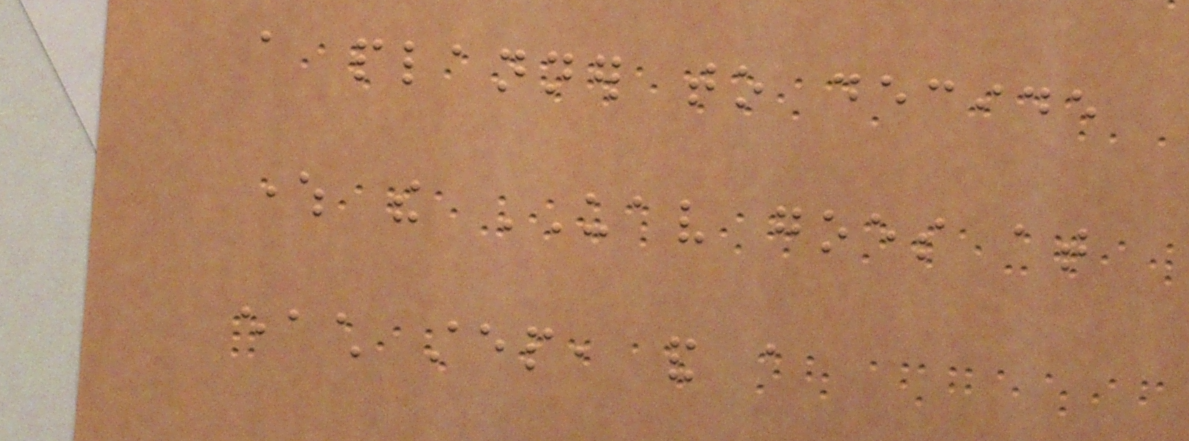a planner to decide
where the UAV goes at
each step, and a
